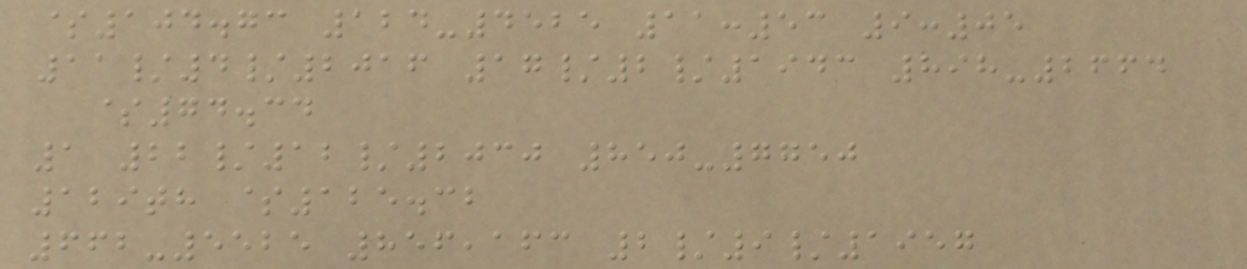$104.73 124-4525 11:53 9:05
11/4/2016 17/2/1943 898-2664
$74.34
1 22/12/2030 850-7750
129th $125.32
662-5525 856,163 2/9/1957
